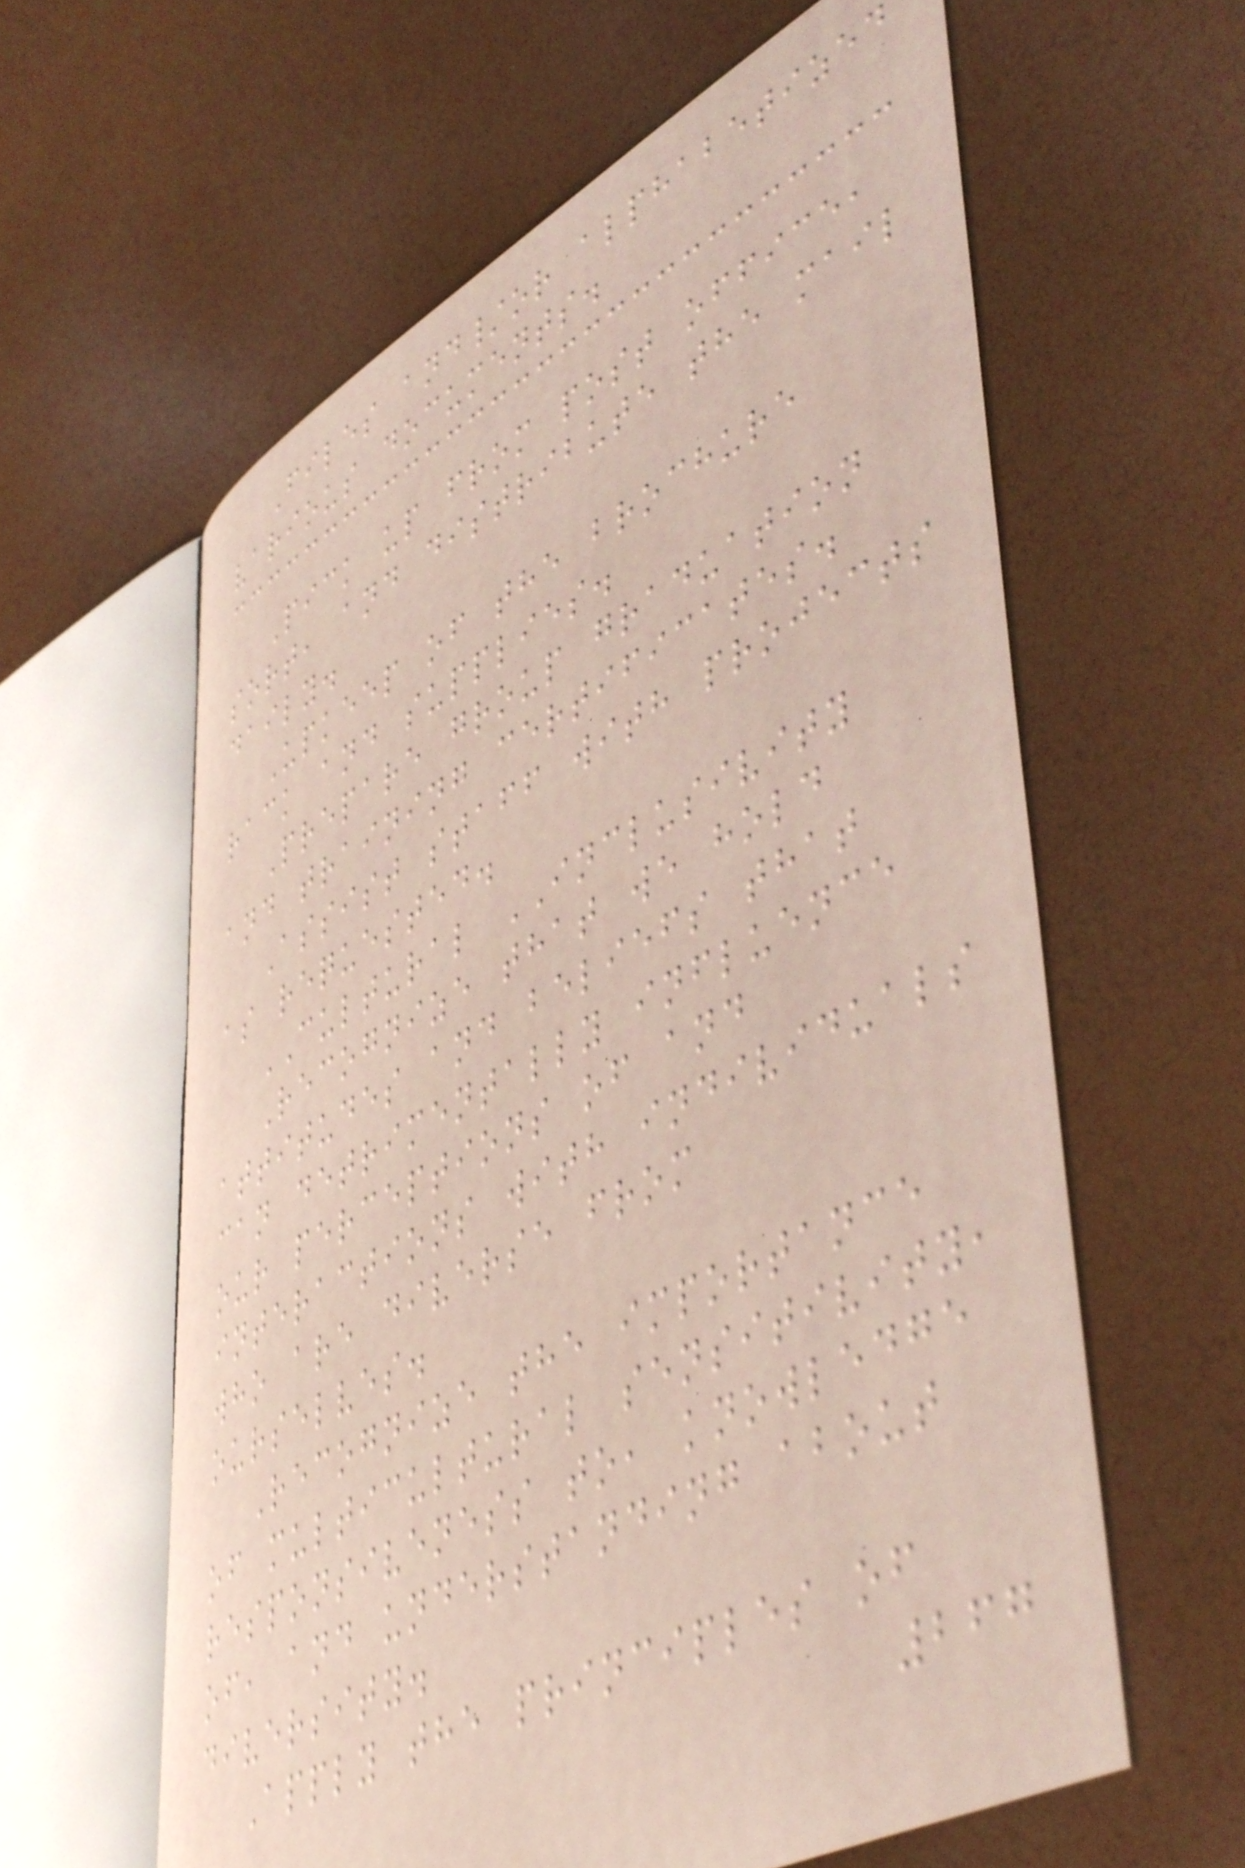Files and/or alphabetized
various documents.
Pick up from post office,
sort, and distribute the mail
daily.
Upkeep of the brochure
rack and supplies.
Prepare group graduation
and training certificates.
Assist staff with projects
as requested.
CULTURAL INCLUSIVITY
Recognize that we hold
attitudes and beliefs that
can detrimentally influence
our perceptions of and
interactions with individuals
who are diverse from
ourselves.
Recognize the importance
of multicultural sensitivity,
responsiveness to, knowledge
of, and understanding about
diversity.
Apply the principles of
267
